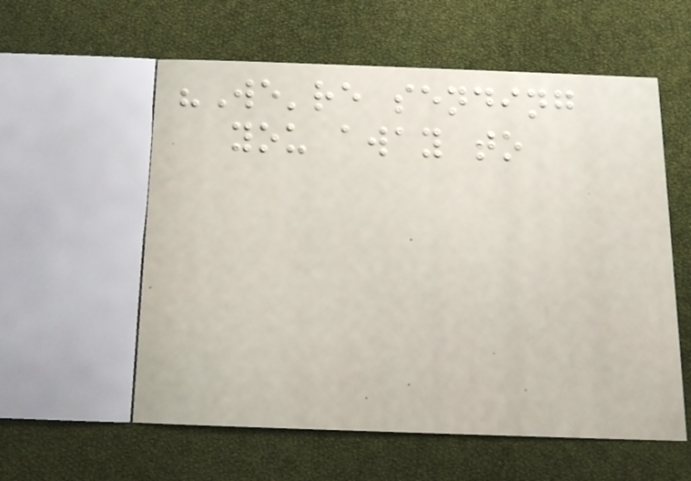"We're sending
you away to
